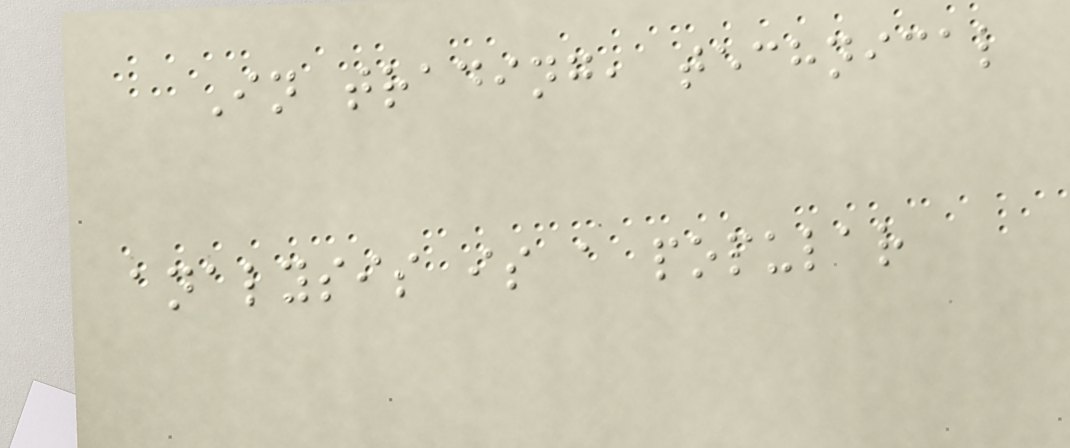In trading, technical
analysis is a popular
